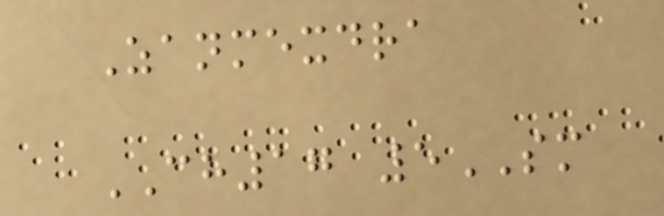Zanmexdra
CH17 5SM
